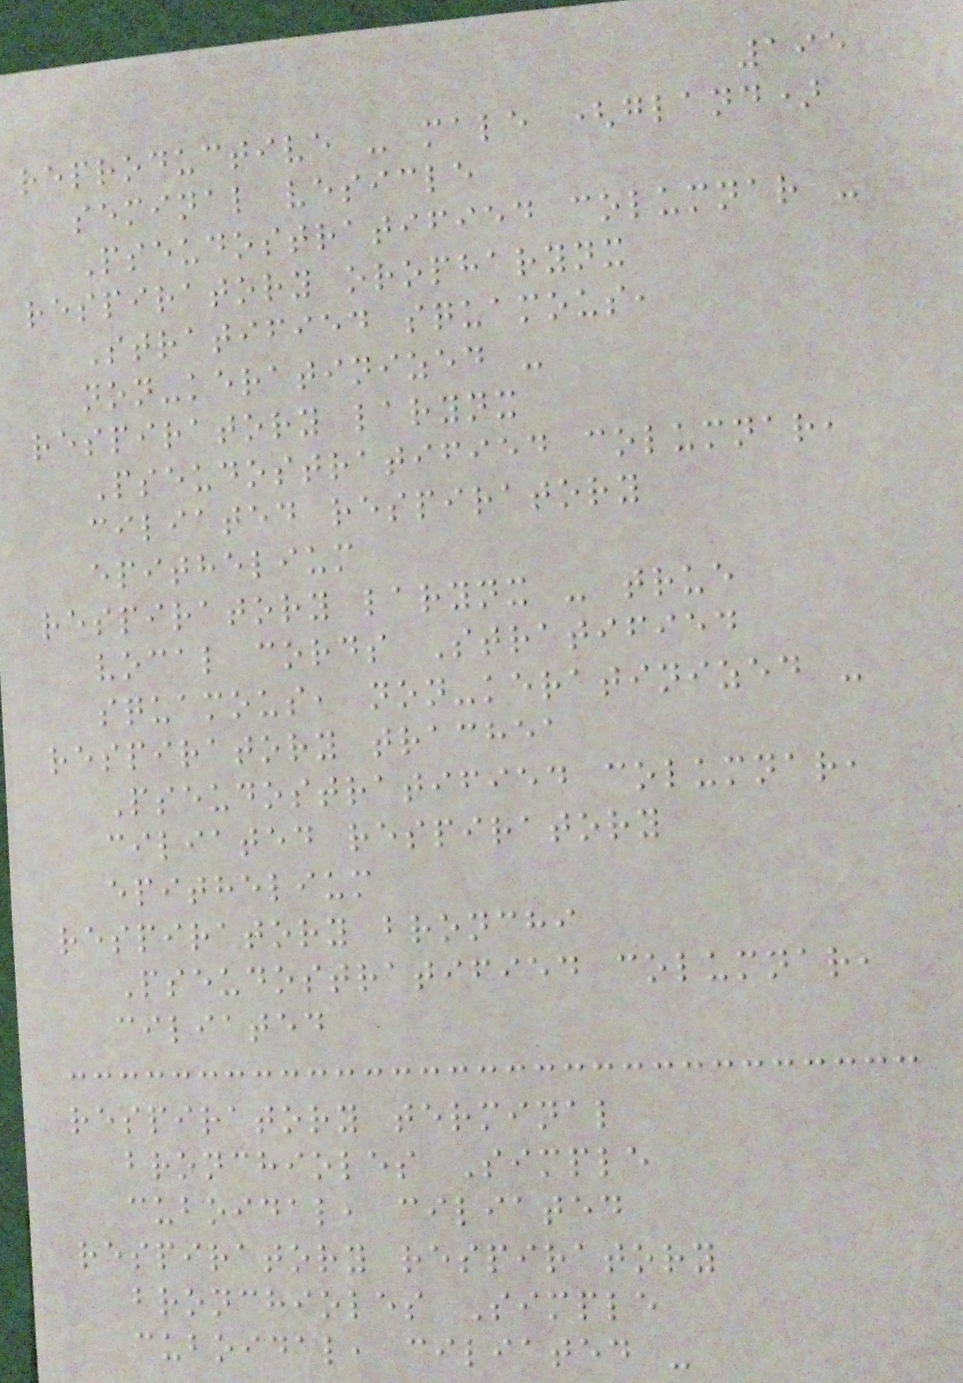195
reproductive - male (gland)
seminal vesicle
Pseudostratified columnar -
respiratory oropharynx
Stratified squamous,
non-keratinized -
respiratory larynx
Pseudostratified columnar,
ciliated respiratory
epithelium
respiratory larynx - true
vocal cords Stratified
squamous, non-keratinized -
respiratory trachea
Pseudostratified columnar,
ciliated respiratory
epithelium
respiratory bronchi
Pseudostratified columnar,
ciliated
respiratory terminal
bronchioles Simple
cuboidal, ciliated
respiratory respiratory
bronchioles Simple
cuboidal, ciliated -
